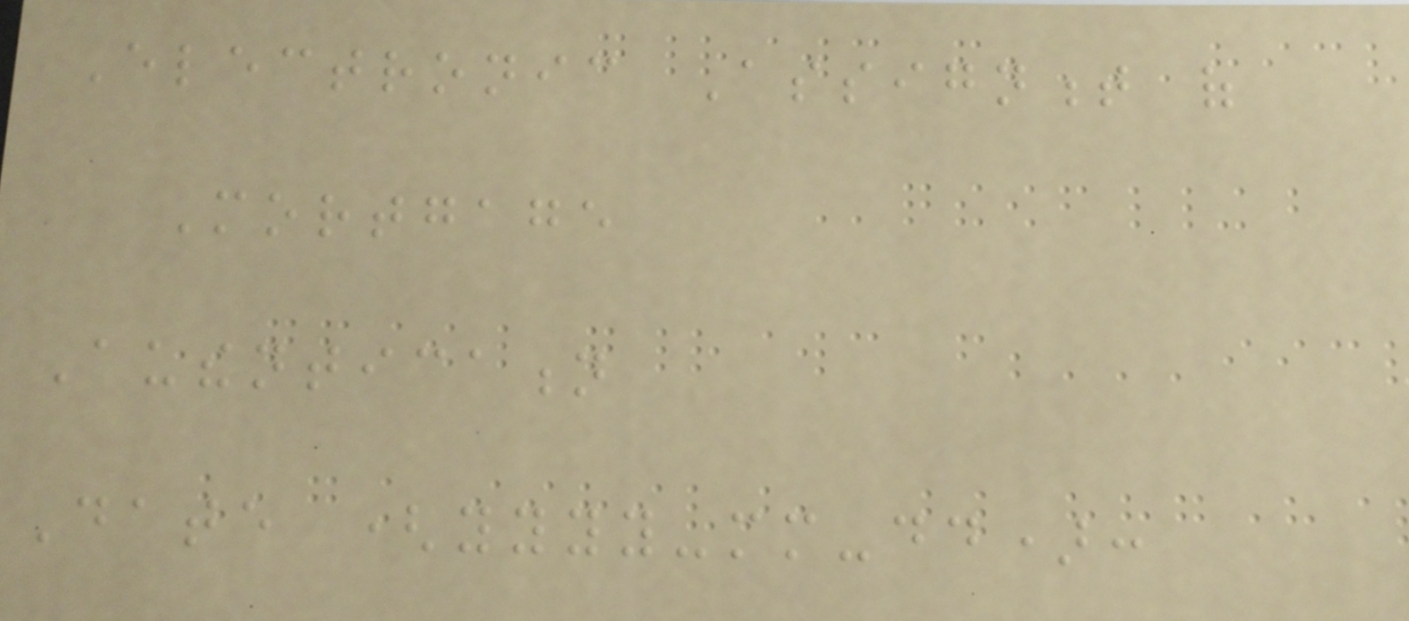Electronic Assignment of
Mortgage
Authentication
Date (yyyy-mm-dd):
